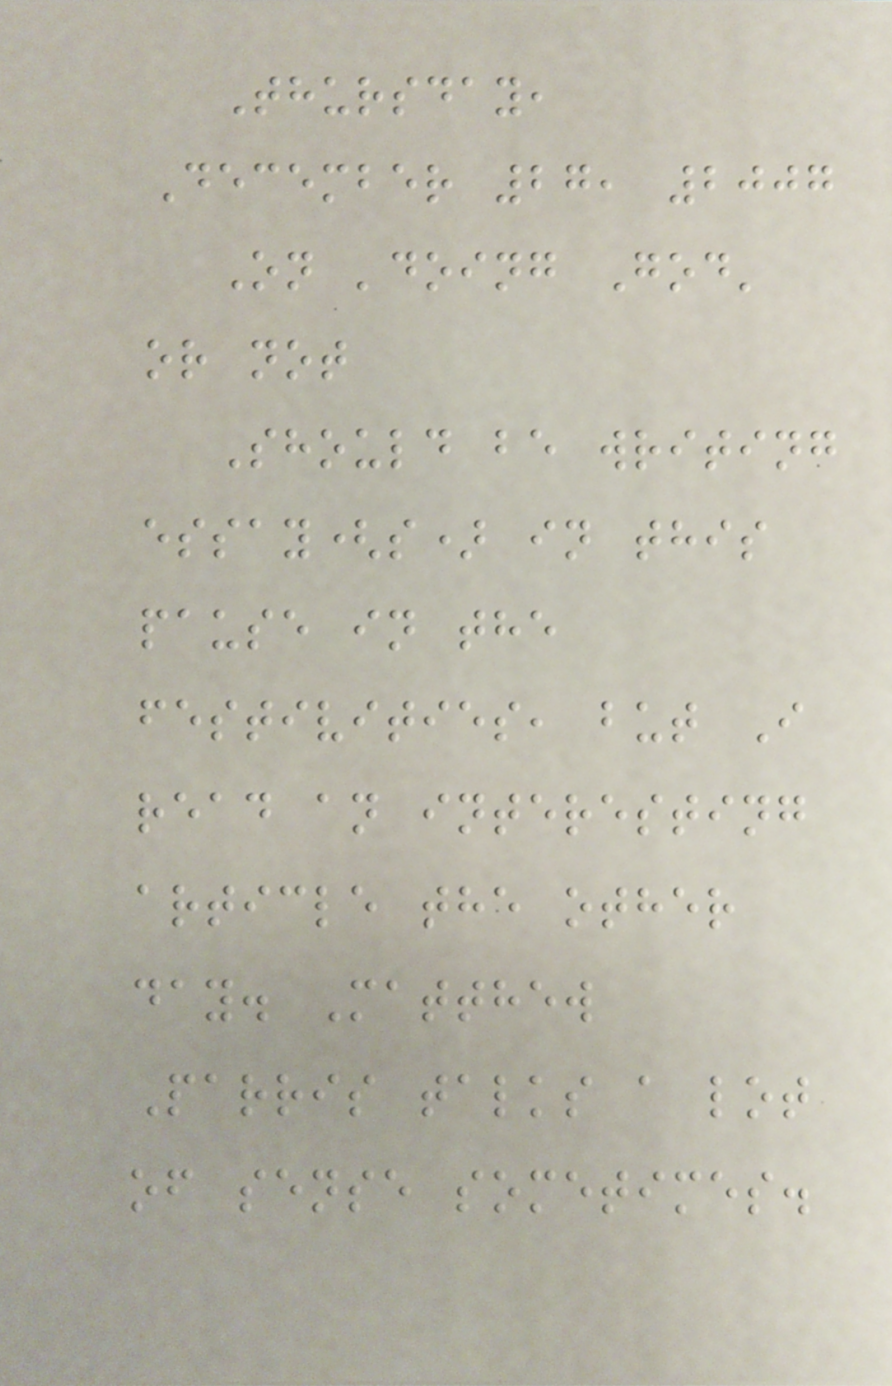Thursday,
December 27, 2007
On 'doing God'
or not
Should be writing
essay(s) in this
pause in the
festivities, but I
read an interesting
article the other
day. Matthew
Parris talks a lot
of sense sometimes.
